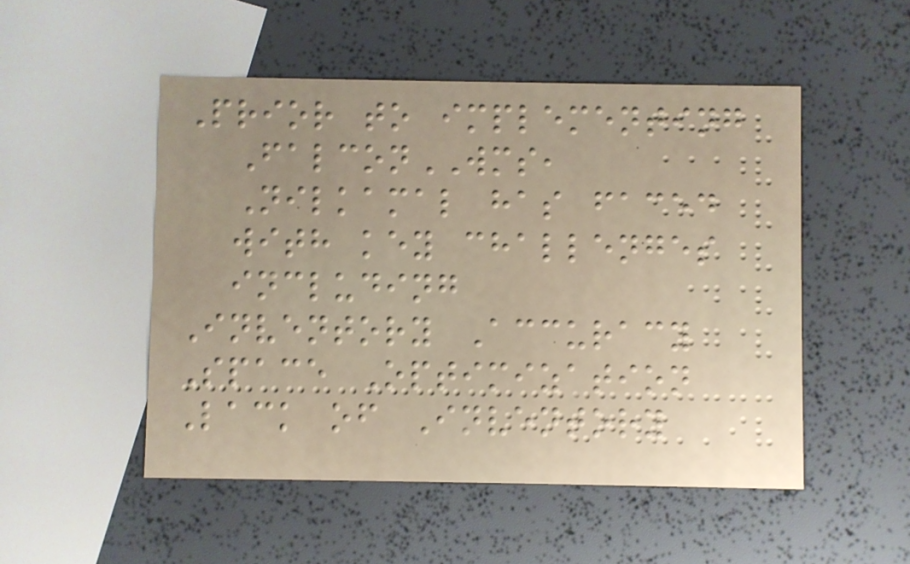Prior to implementing
FalconWMS,
Nilkamal has faced
with key challenges
including
Inventory Accuracy
Space Optimization
Lack of Inventory
